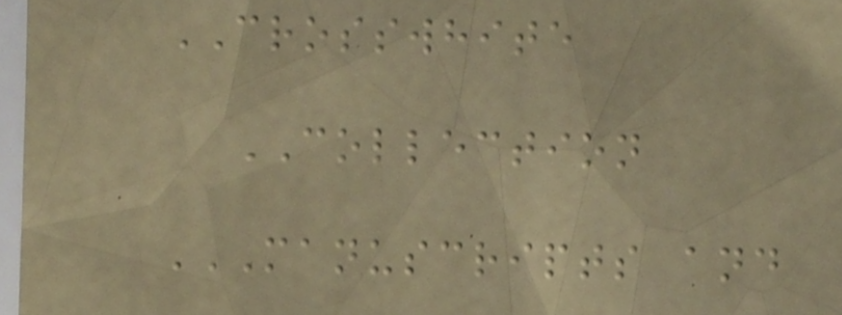CROSSWHITE
COLLECTION
MANUSCRIPTS AND
